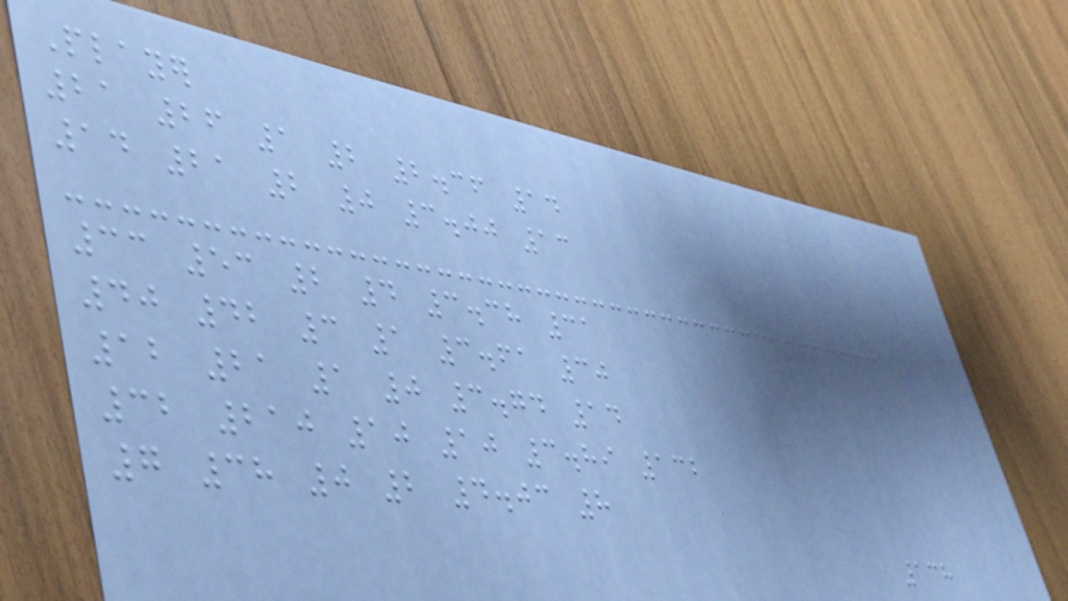Player
21 26 1 2 2.36 14
14 21 2 0 3.00 13
33 53 2 4 3.38 31
40 42 3 1 3.61 30
12 21 1 0 3.74 14
32 210 10 10 3.89 132
7 38 0 2 4.03 8
138
